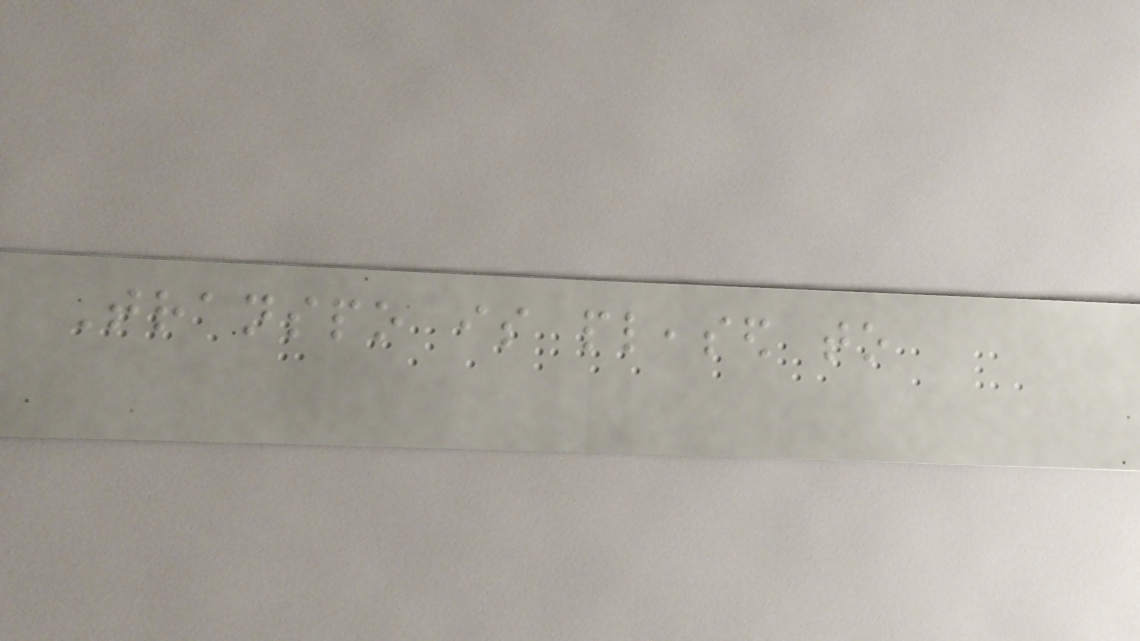Transpo is pleased to
